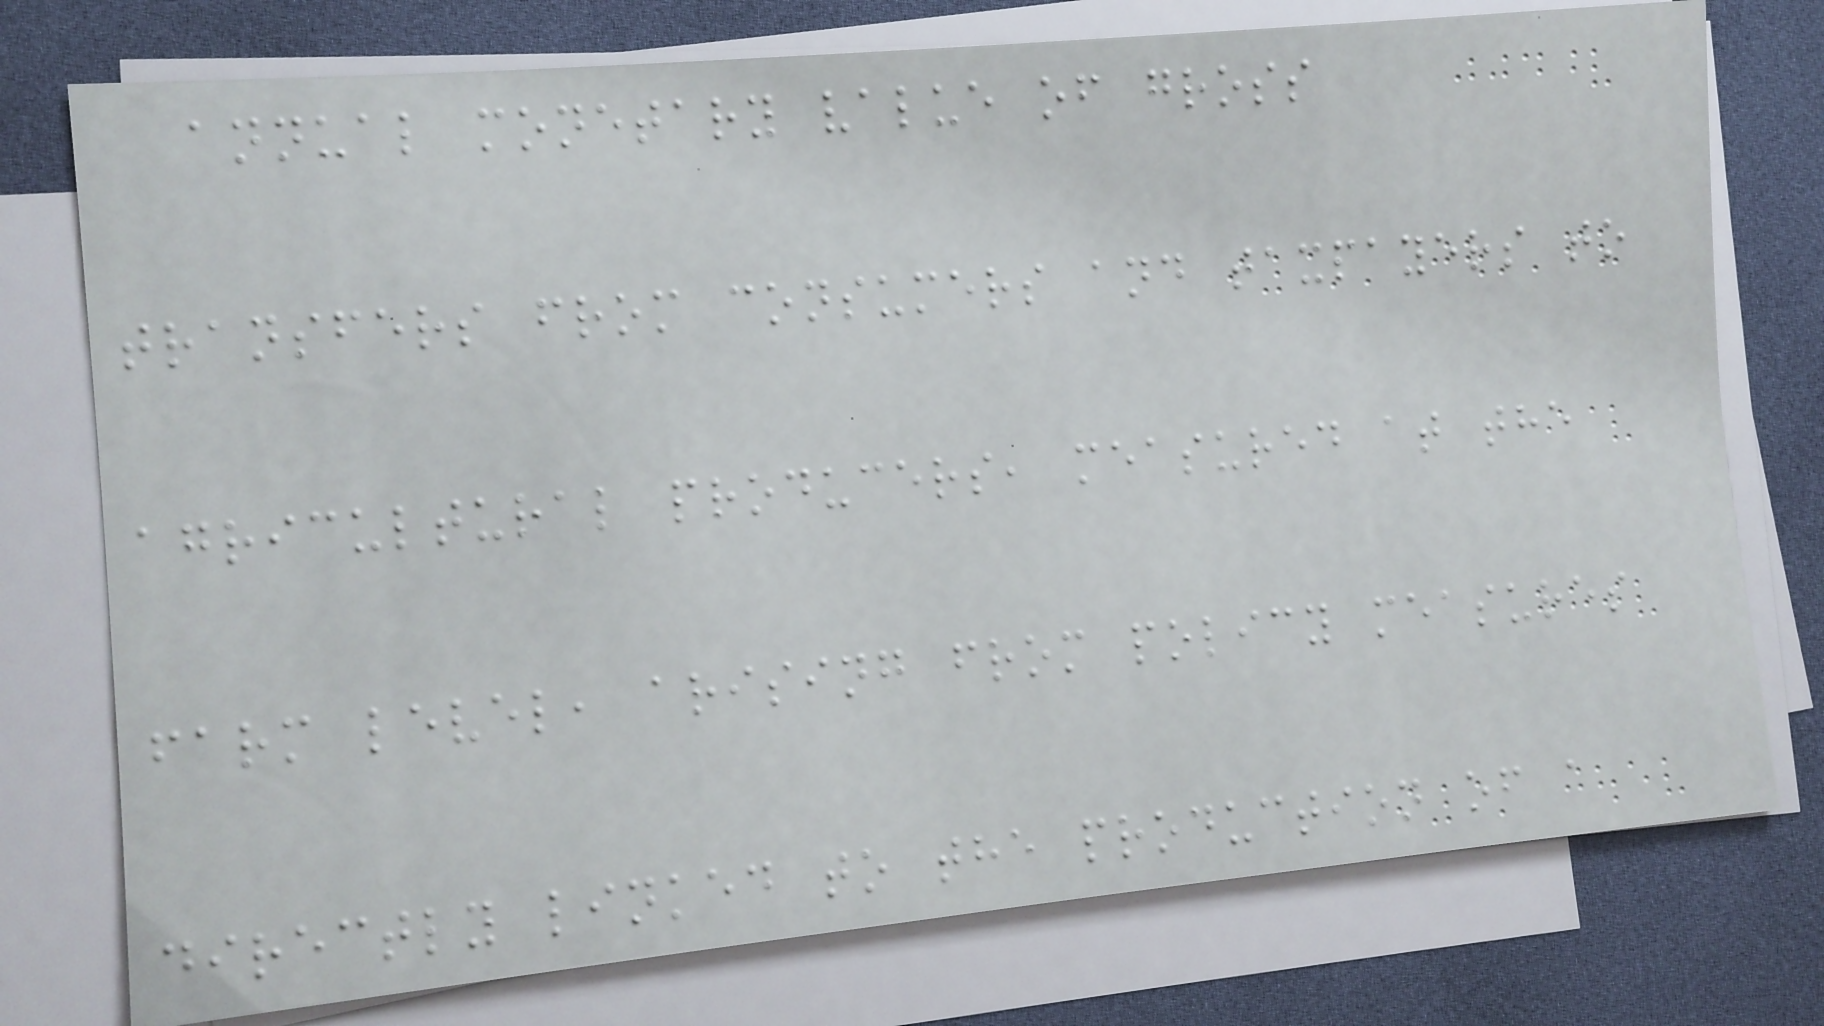annual monetary value of gross
transfers from consumers and taxpayers to
agricultural producers, measured at the
farm level, arising from policy measures
directly linked to the production of a
